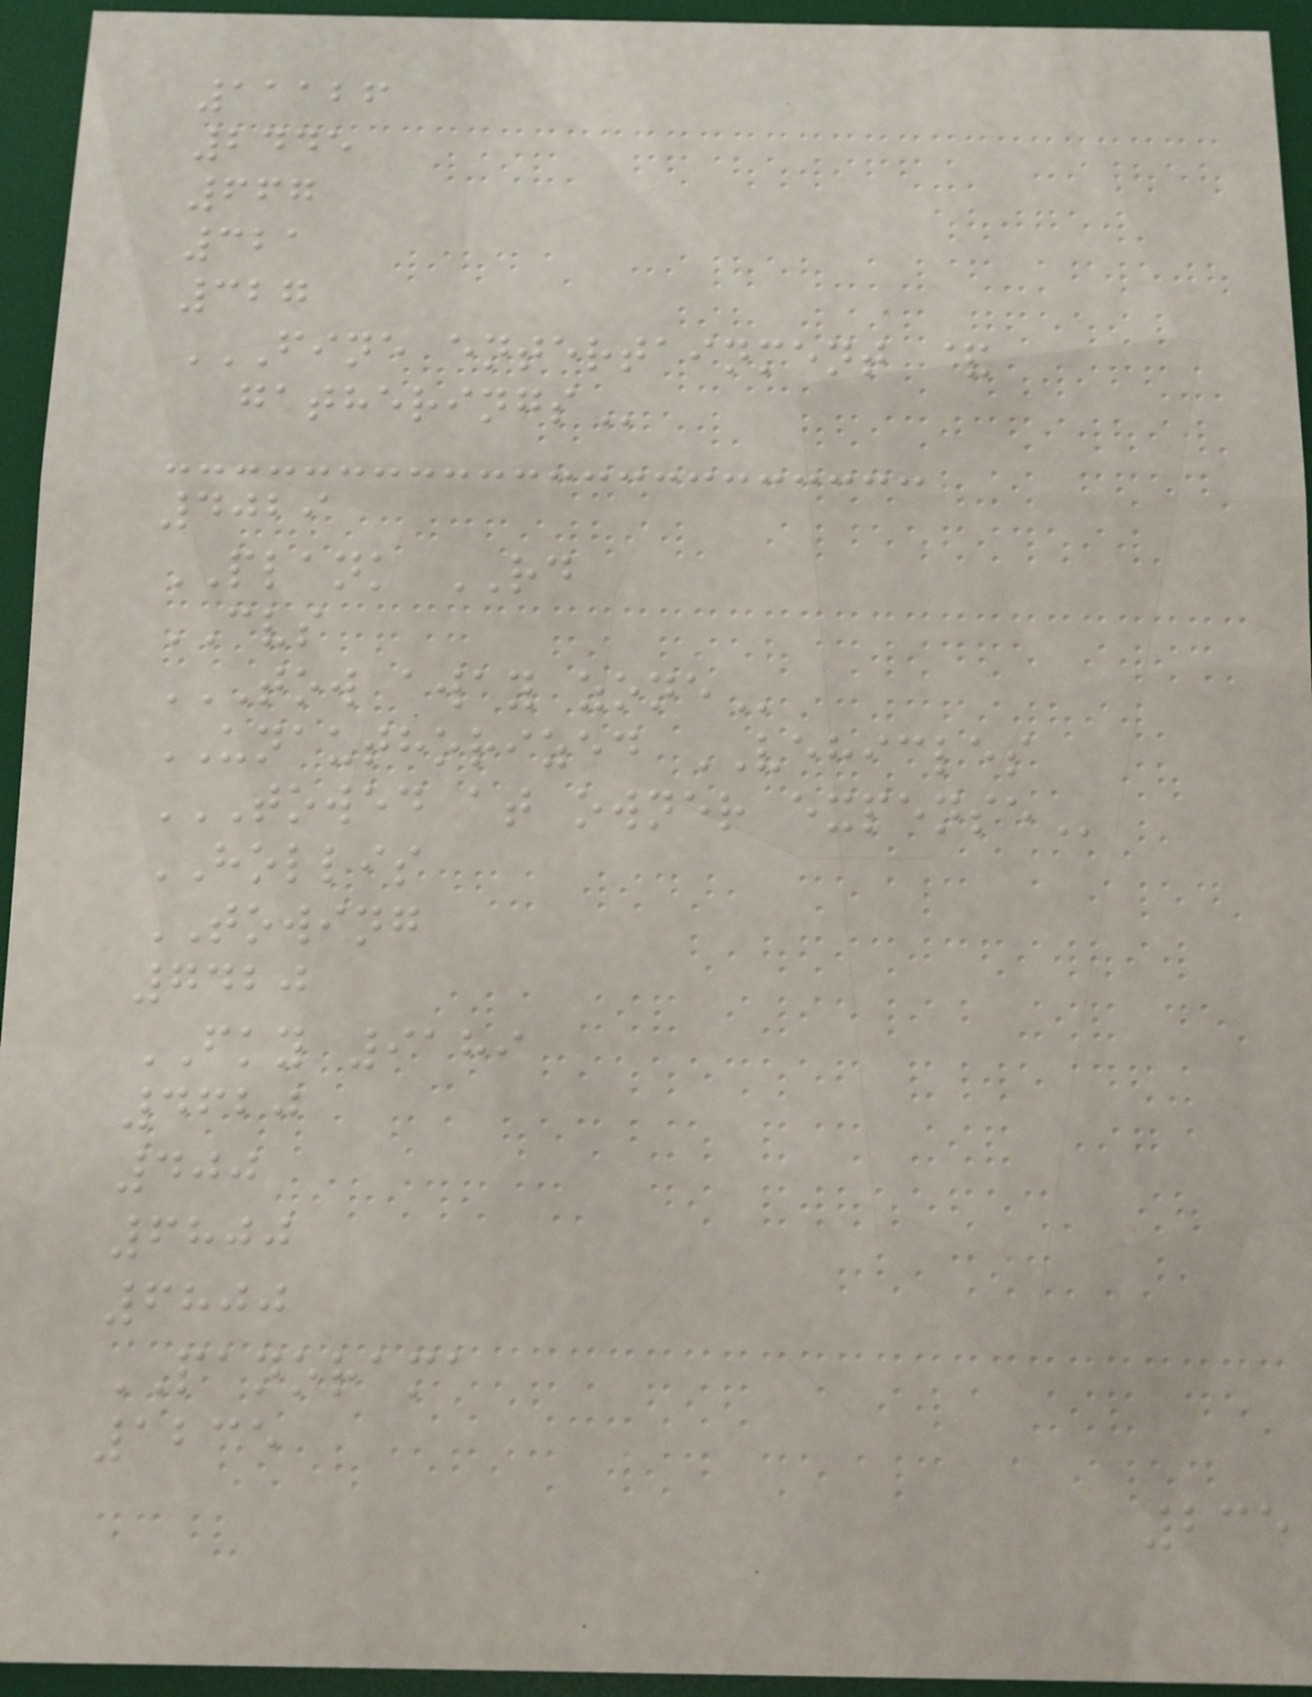11126
2445
667
321
327
FINE ENTERTAINMENT &
GATHERINGS
4029
PLANK RD
CVS
TOW AWAY ZONE
UNAUTHORIZED VEHICLES
TOWED AT OWNER EXPENSE
HOLLIS
TOWING
7420
FKY 9189
4620
400
6800
6800
PANORAMA
1235
235
